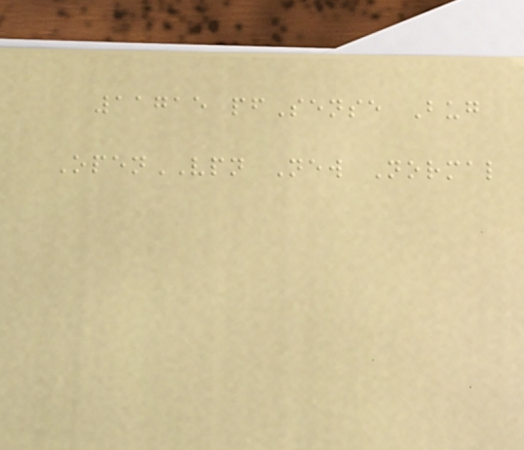11715 pfSense Bug
OpenVPN New Normal
